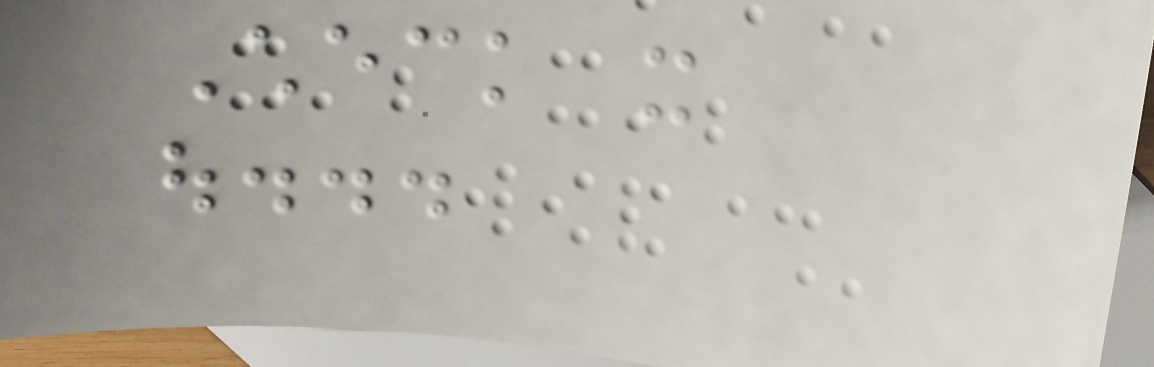Check it
out...
